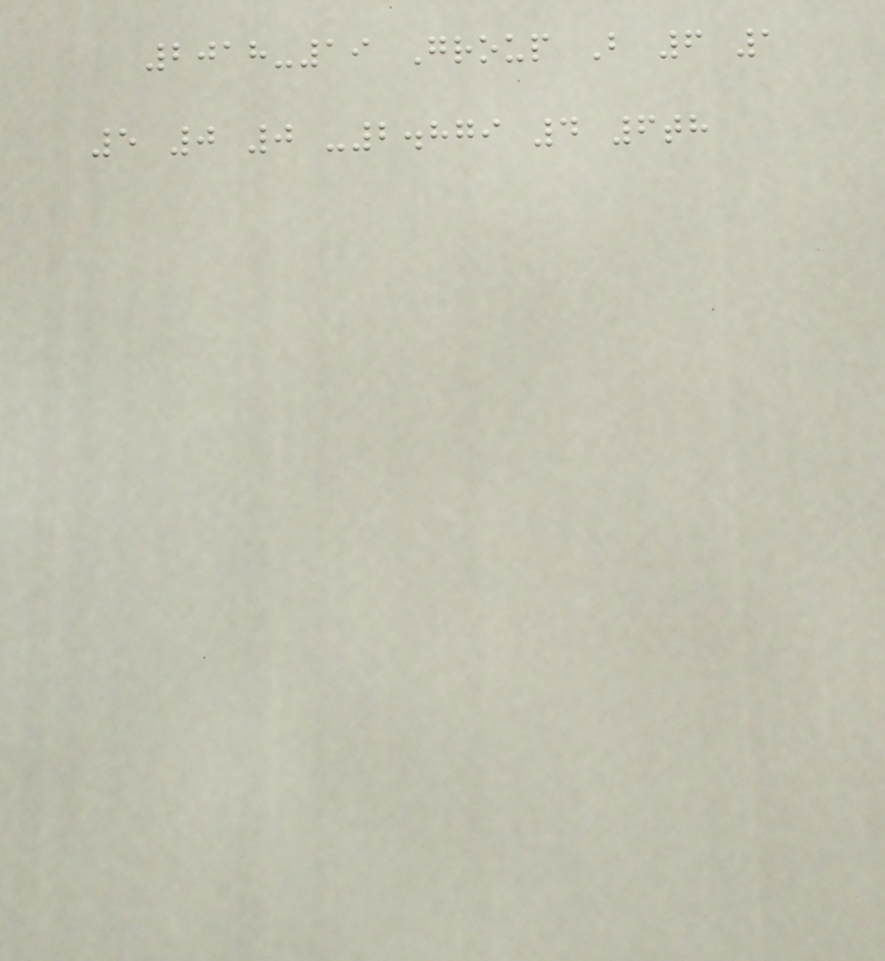2018-19 Group B 6 1
5 0 0 -2.879 4 6th
